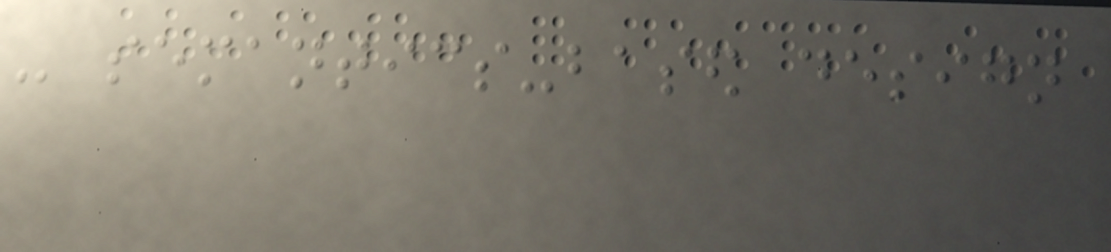- semantics-based design
